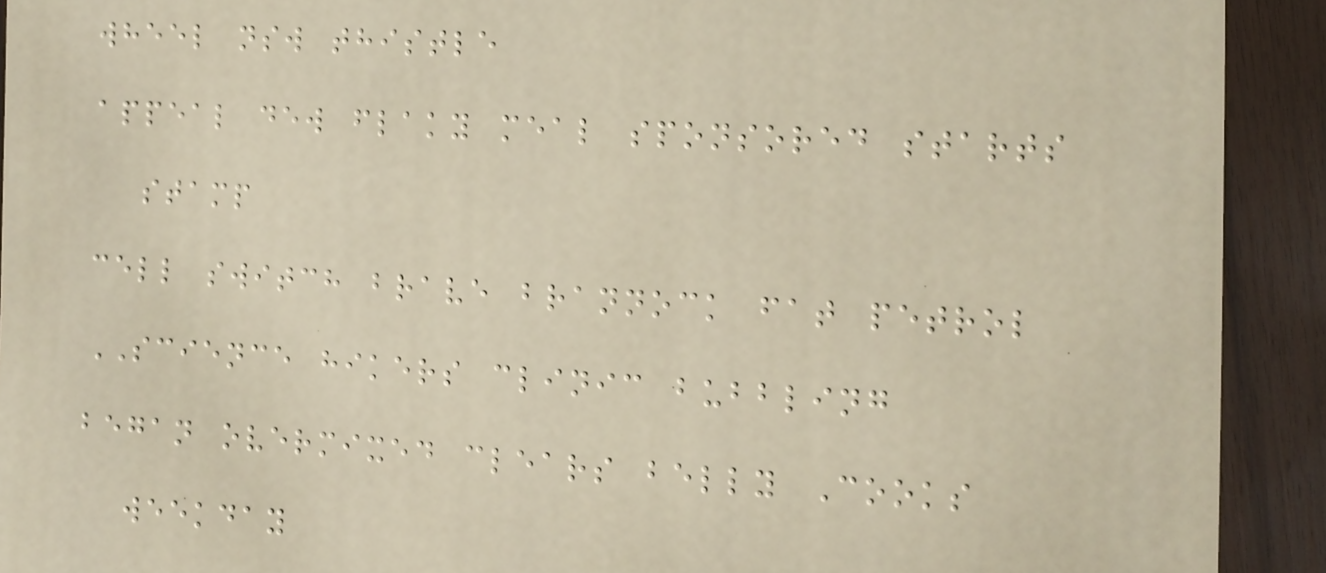wheel nsw thistle
appeal dew flaky meal sponsored starts
stamp
cell switch brave brannock fat petrol
SCIENCE hikers clinic bubbling
began overmixed clears belly Cooks
weekday
